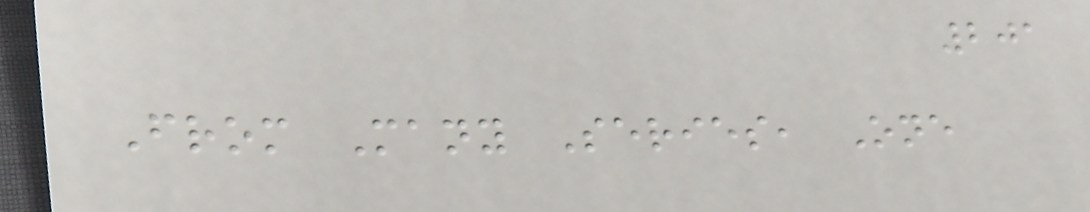201
From Many Series, One
